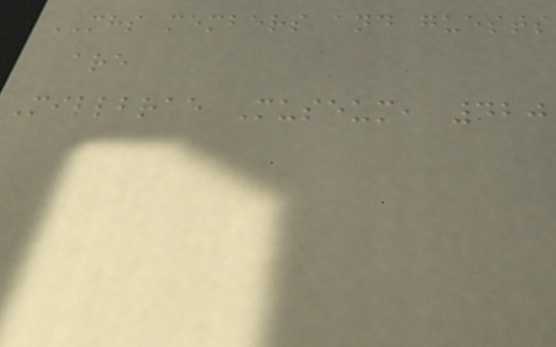MHS members and guests
are
Millbrae Museum, 420
